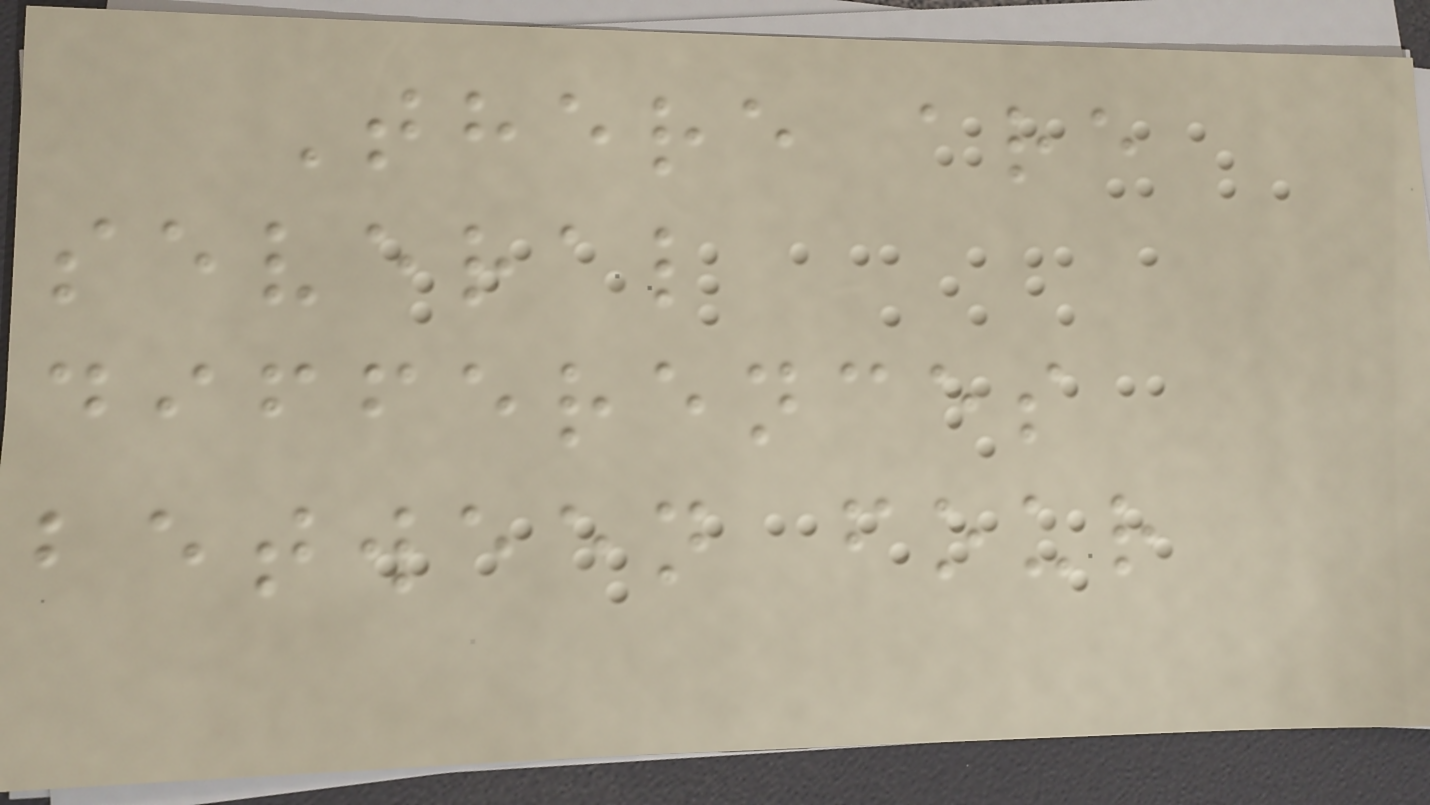There are
several
differences
between four
